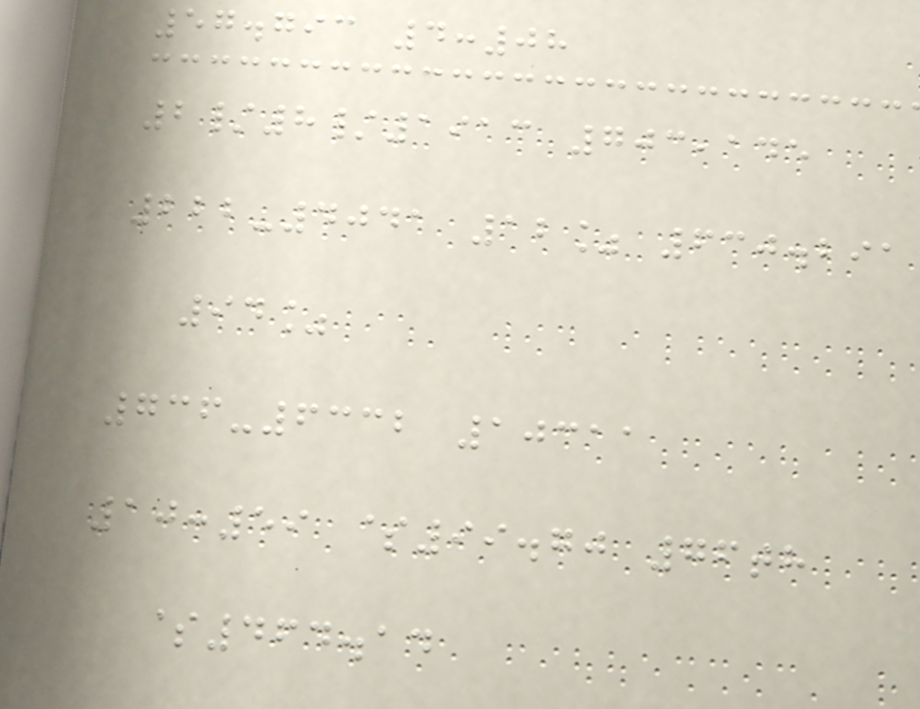57.793 4:08
2/8/1913 703,145
222-4041 12% 630.291
94%
736-6332 10311
10:59 $99.70 76th
$464.14
